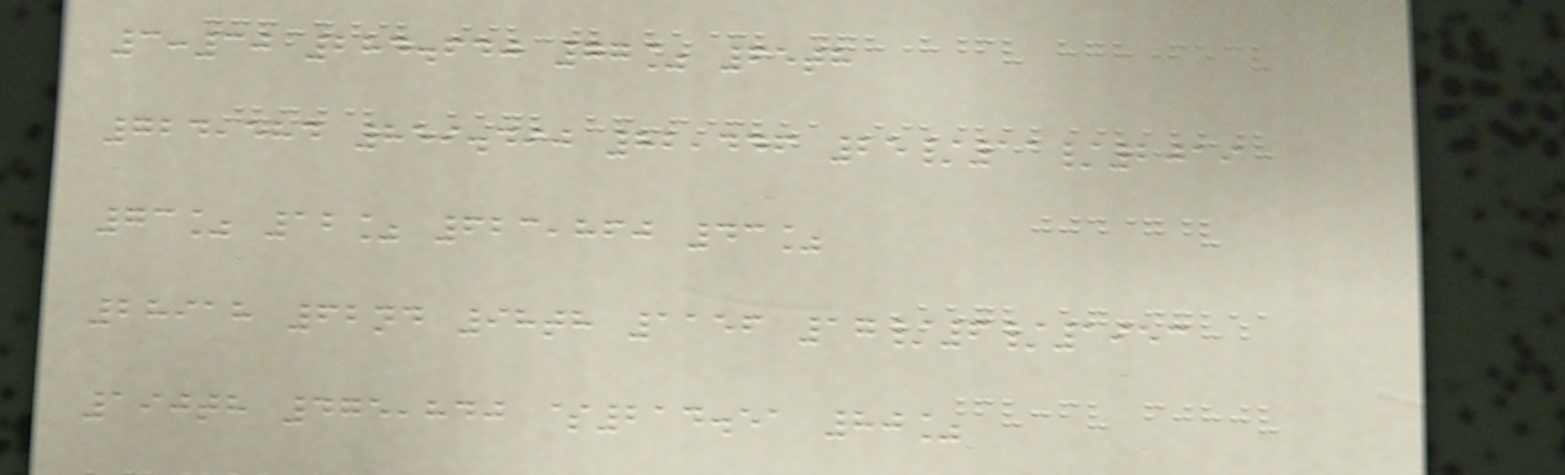3:30 284.640 77% 65th
724,584 859.490 82,446 25/11/2019
73% 12% 623,860 43%
28918 62nd 98th 1156 17/6/1953
190th 475,840 $214.51 80%
